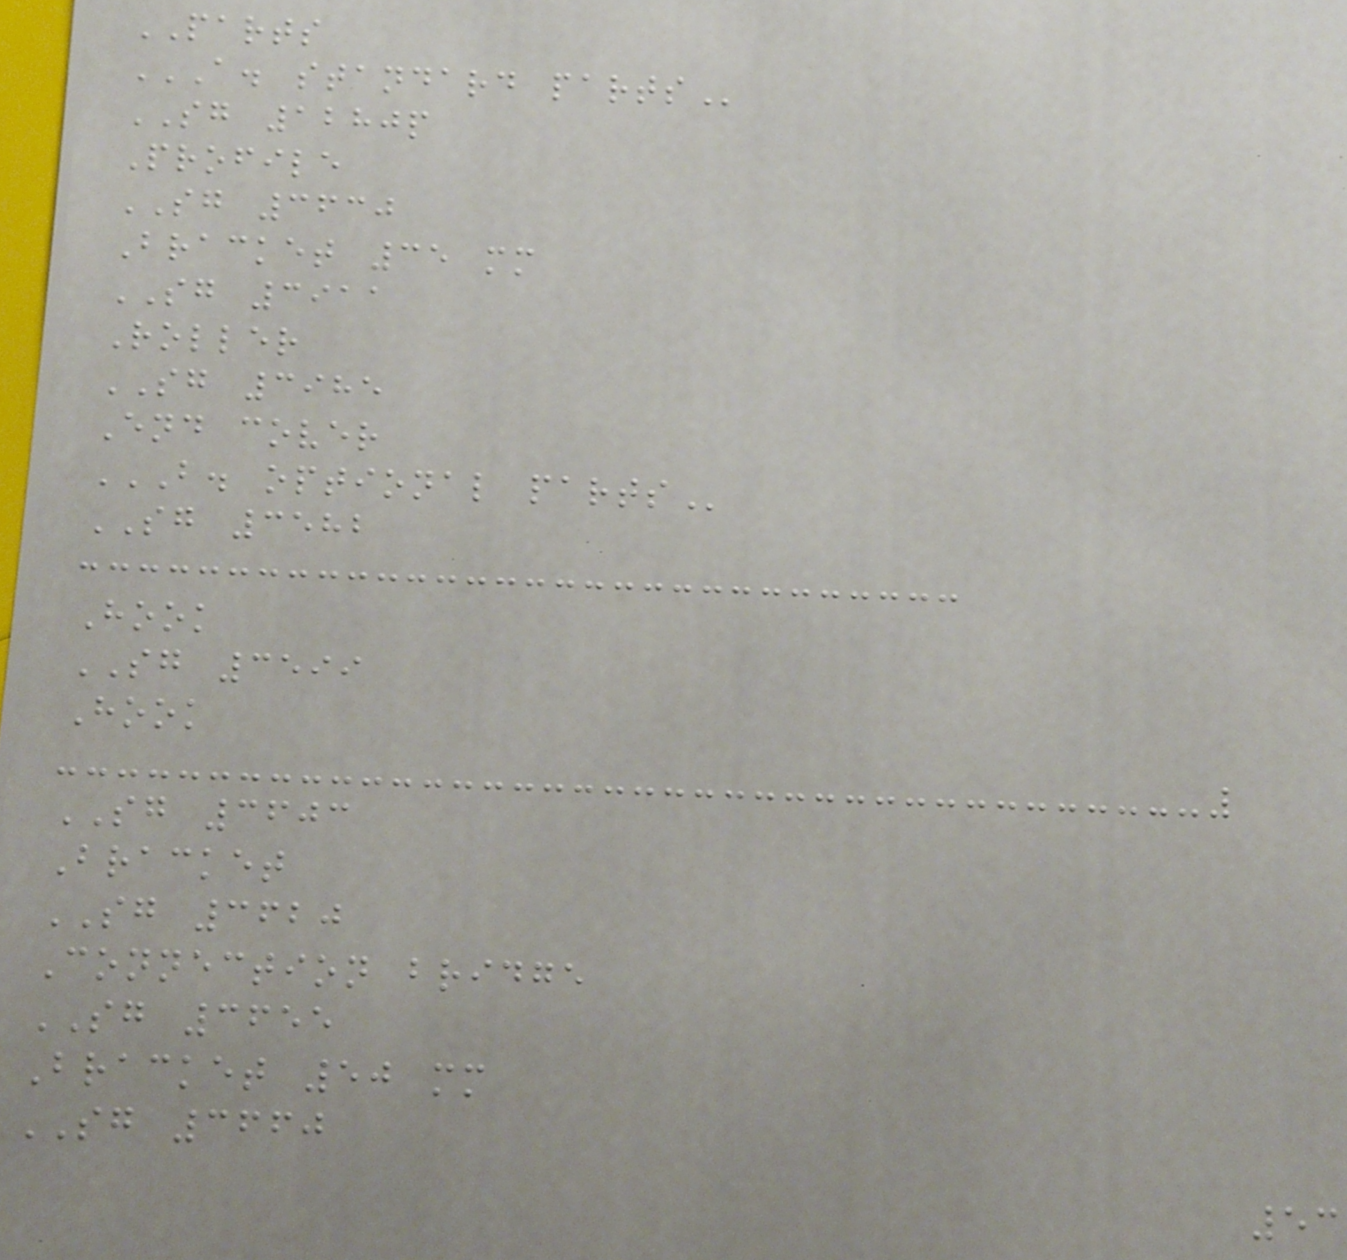PARTS
A. STANDARD PARTS
SG 1280p
Profile
SG 3630
Bracket 35 mm
SG 3911
Roller
SG 3985
End cover
B. OPTIONAL PARTS
SG 3582
Hook
SG 3599
Hook
SG 3603
Bracket
SG 3620
Connection bridge
SG 3655
Bracket 50 mm
SG 3660
53
